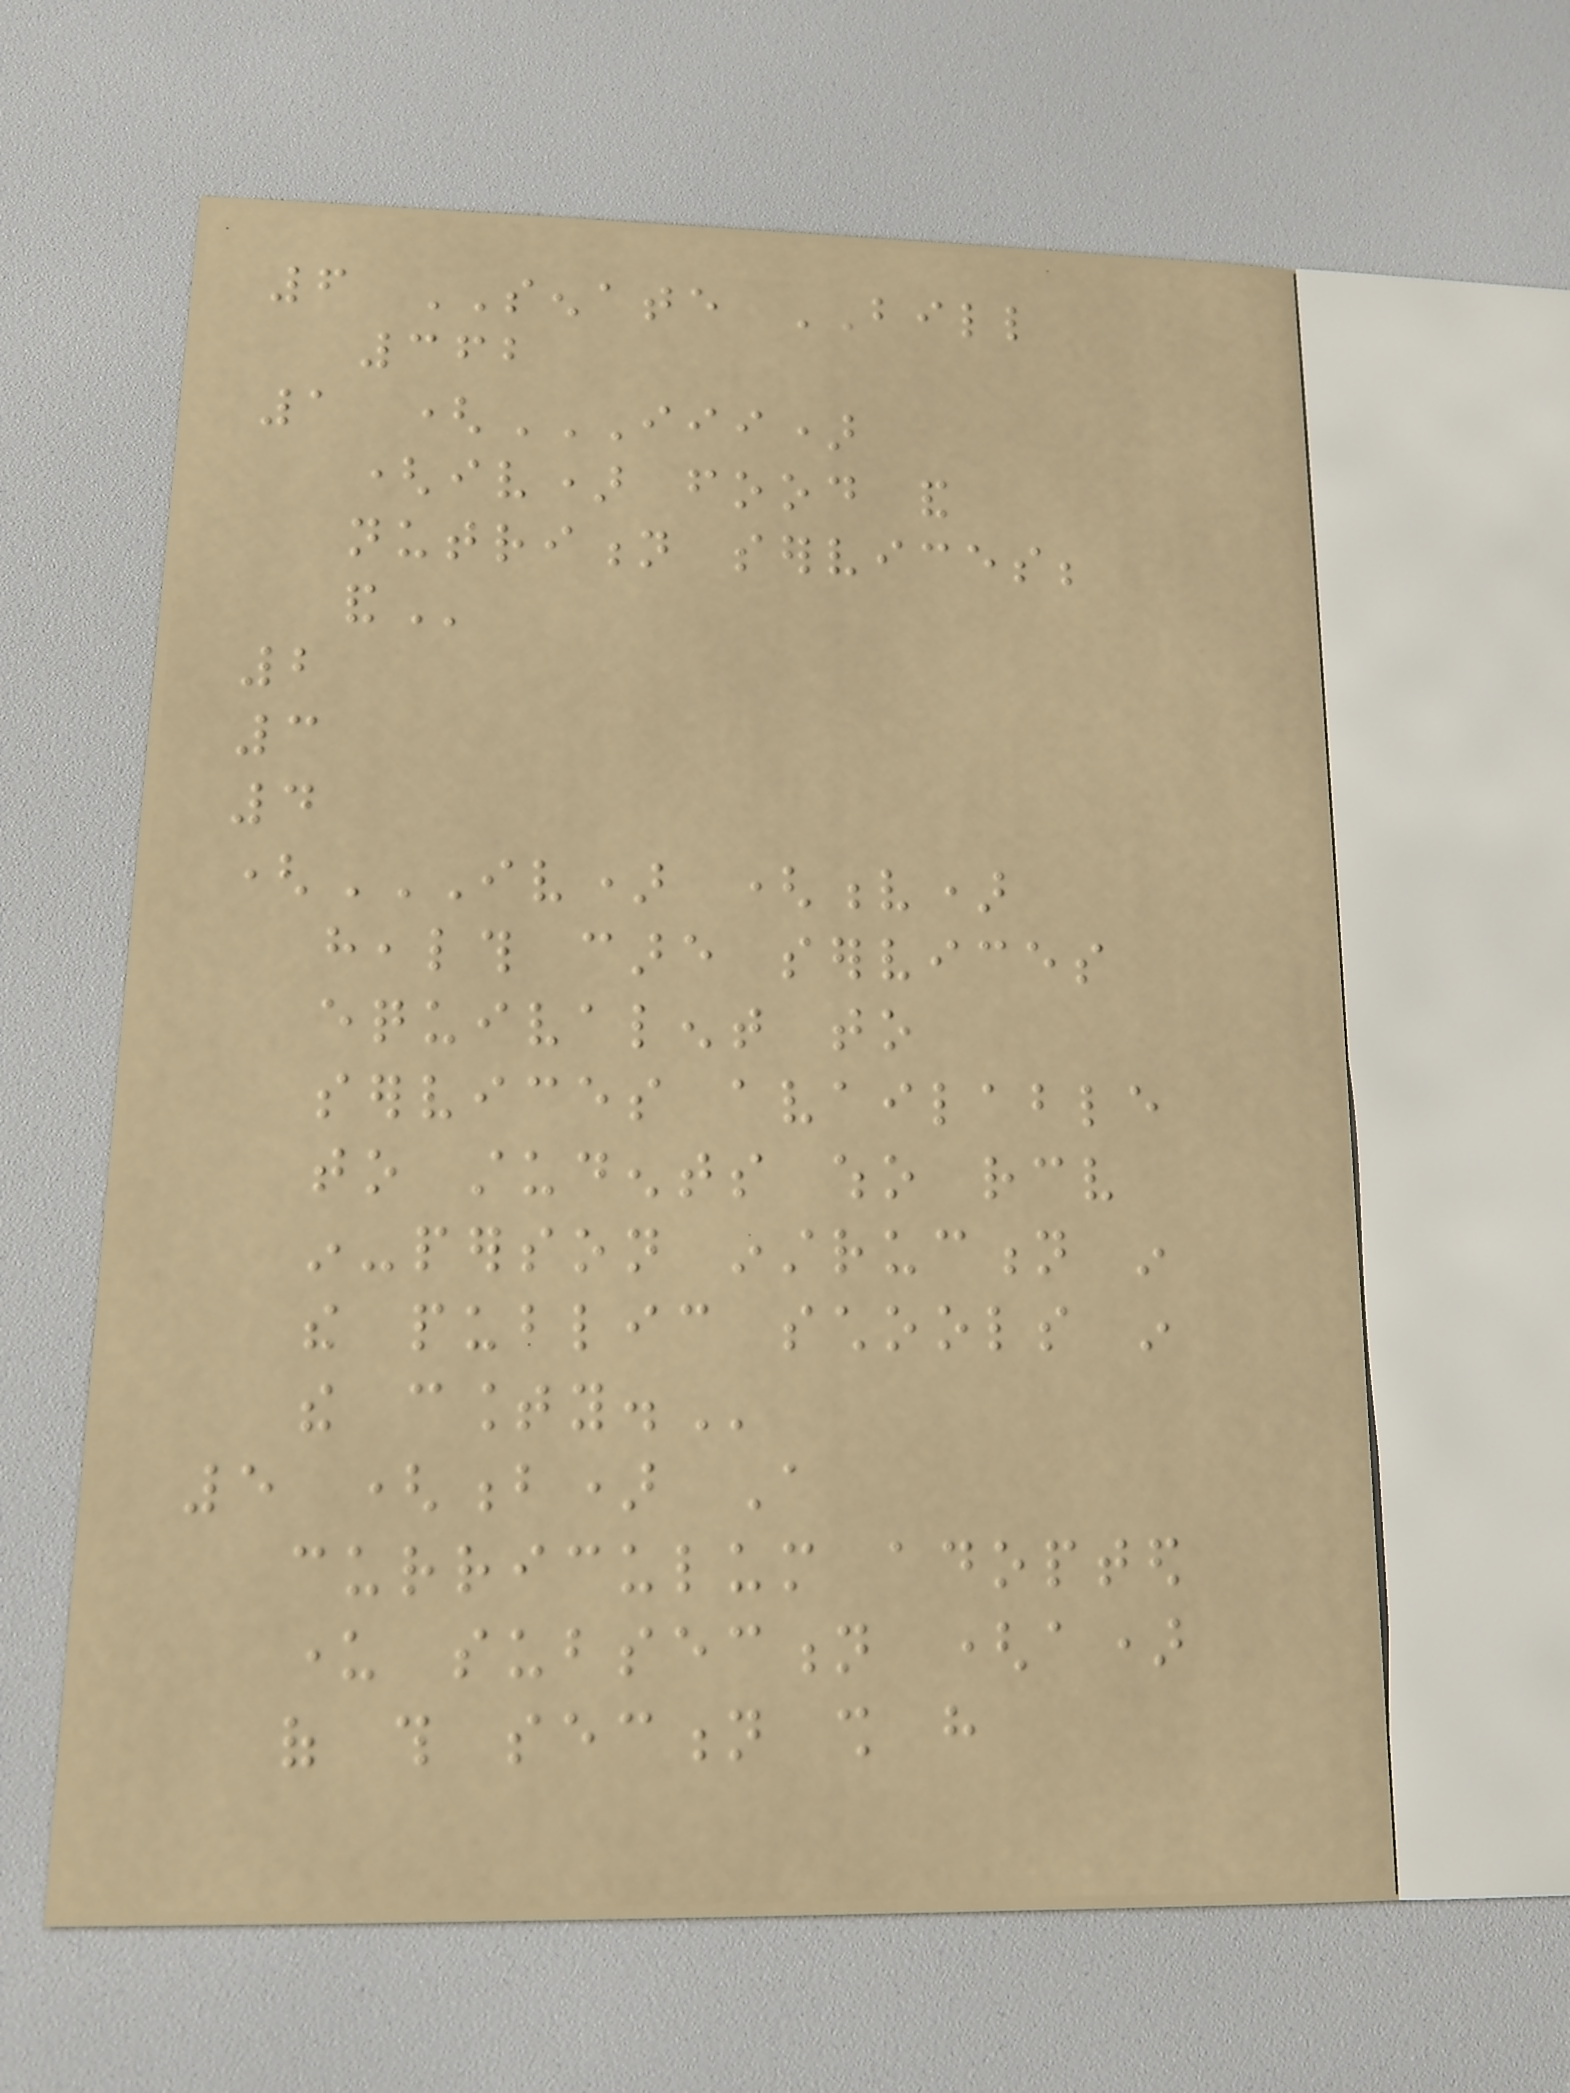6 SENATE BILL
362
1 (III)
(IV) FOOD AND
NUTRITION SERVICES;
AND
2
3
4
(IV) (V)
HEALTH CARE SERVICES
EQUIVALENT TO
SERVICES AVAILABLE
TO STUDENTS WHO RECEIVE
IN-PERSON INSTRUCTION IN
THE PUBLIC SCHOOLS IN
THE COUNTY.
5 (b) A
curriculum adopted
under subsection (a)
of this section shall have
